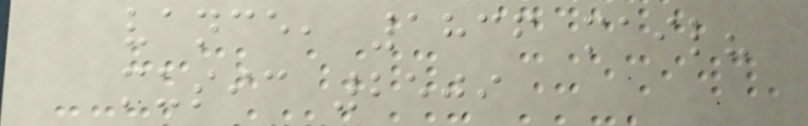vance, 1836 mail?
music 2509
